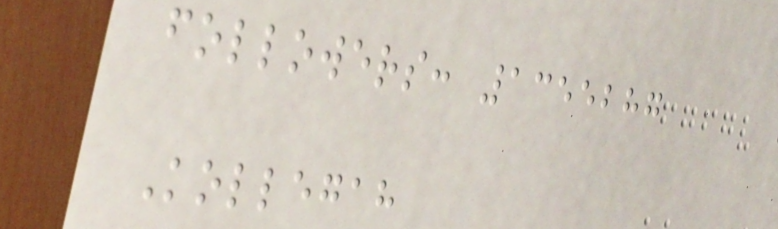followers: 1355287
Kollegah
